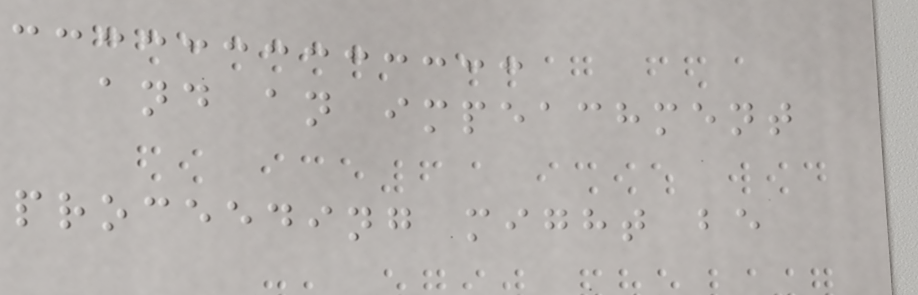and an impeachment
proceeding might be
